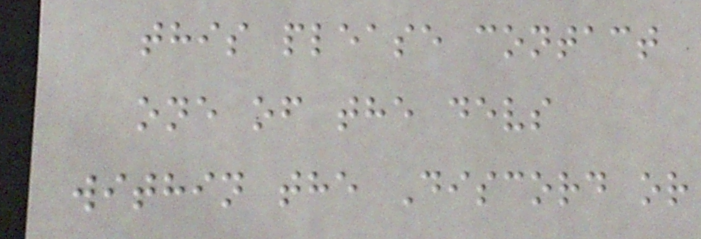this please contact
one of the devs
within the Discord or
